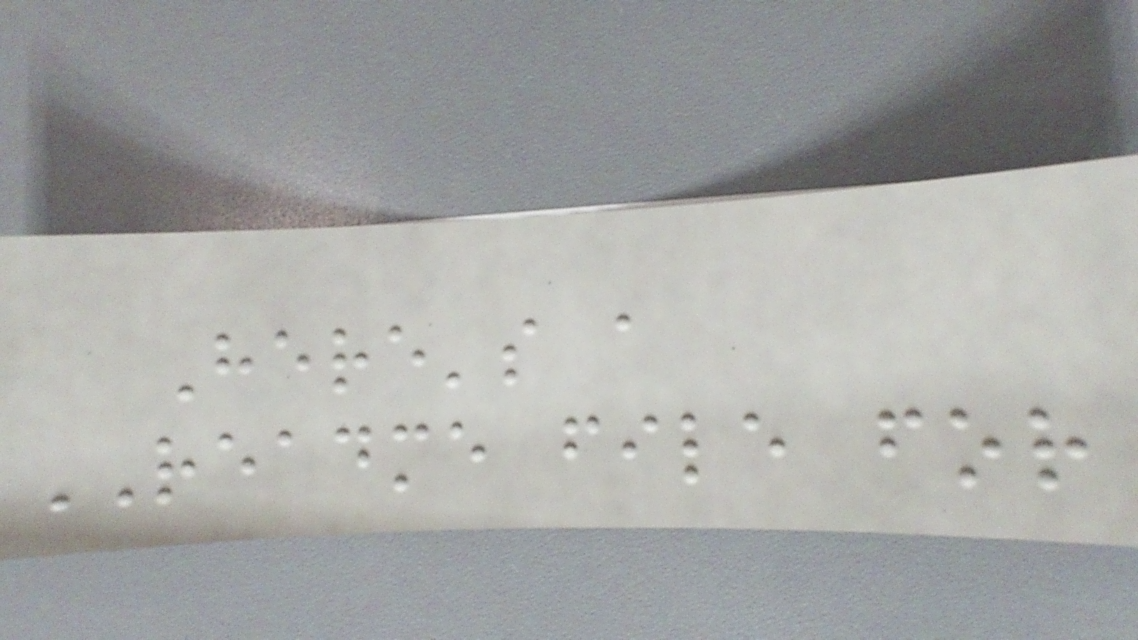Here's a
README file for
